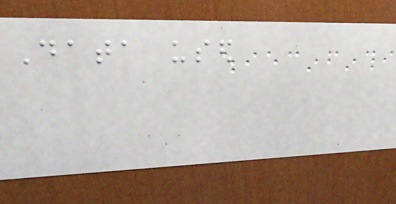Data used
